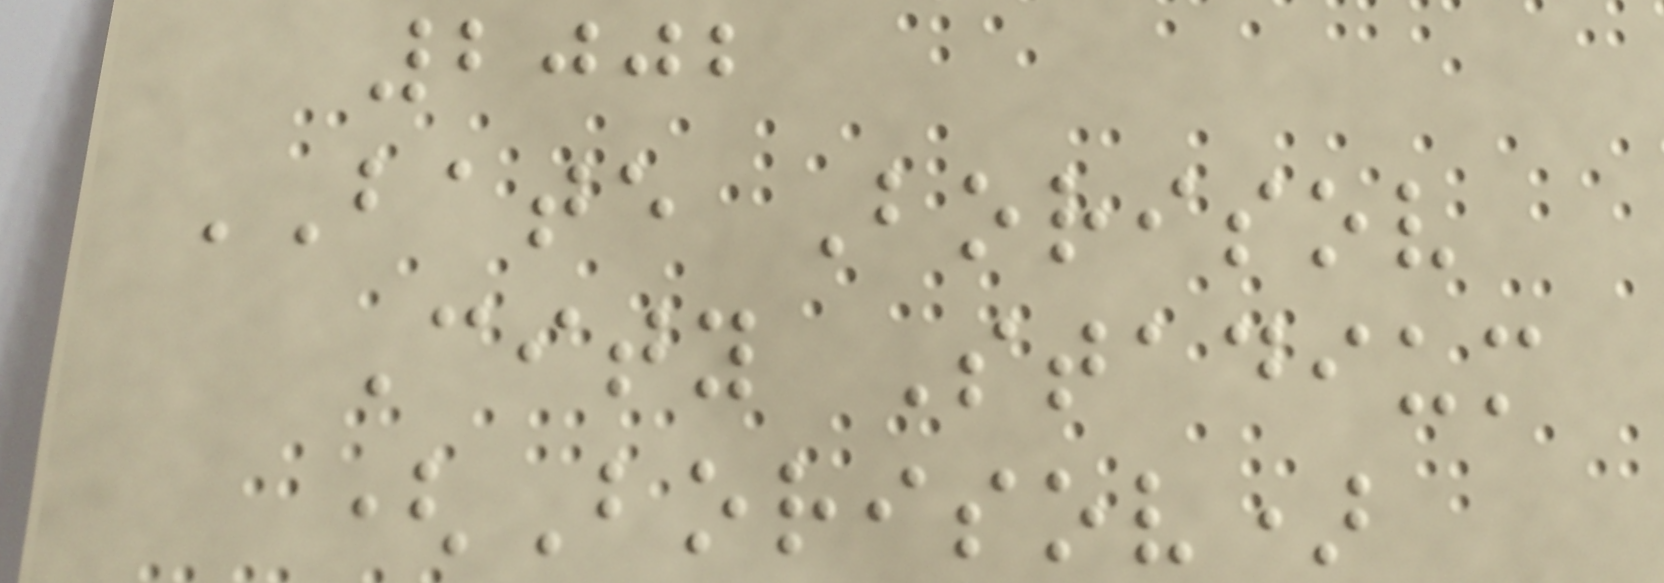2002
BATE Borisov
City Stadium
(Borisov)
